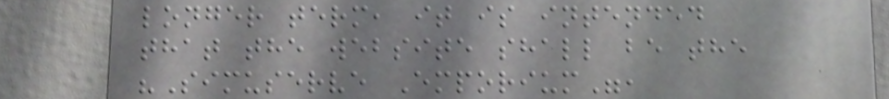longer term, it is intended
that the website shall be the
"Simuserve Emporium",
